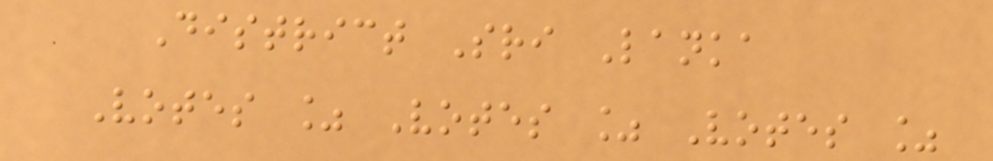District Sri Lanka
Votes % Votes % Votes %
